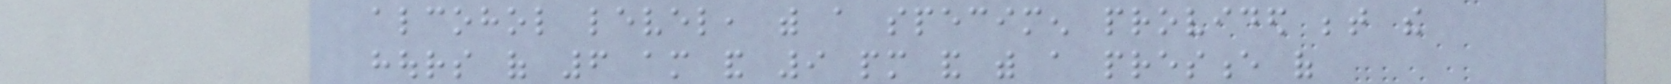alcohol level, with a specimen provided between the
hours of 6 am and 9 pm and with a presence of
